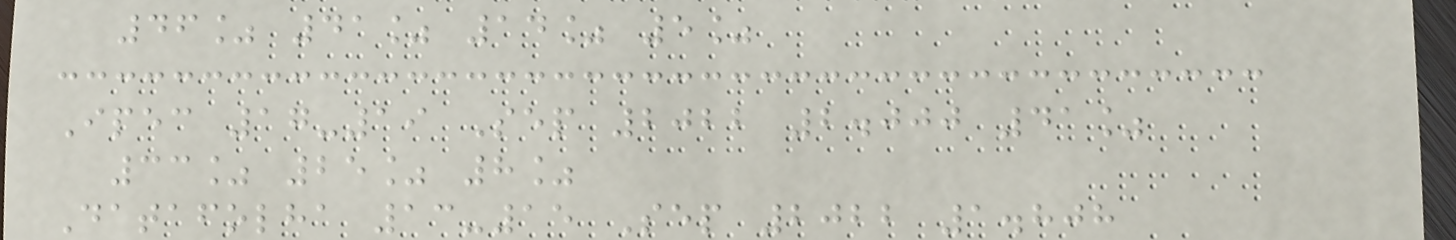46% 41% 14% 5%
Ipec 17-19 Sep 2022 2.000 41%
33% 25% 8%
Datafolha 13-15 Sep 2022 1.808
